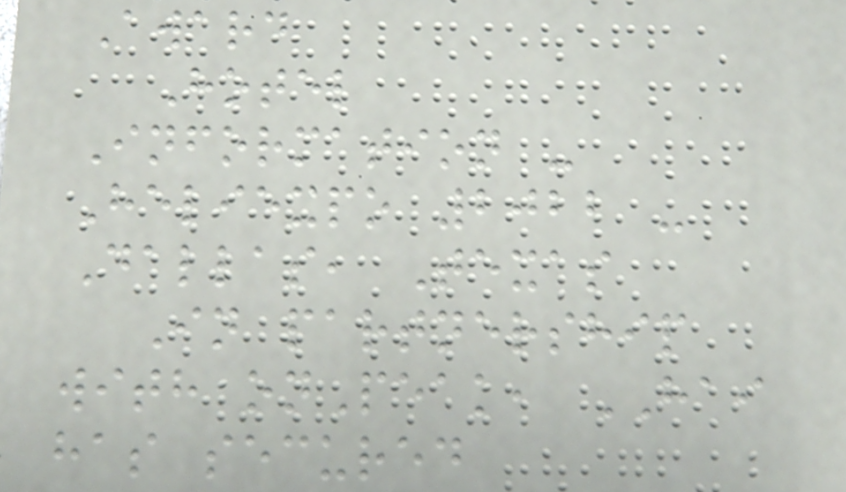Award
Hotel
Information -
Heliexpo 2022 -
Dallas, Texas
In partnership
with onPeak, HAI
has secured
